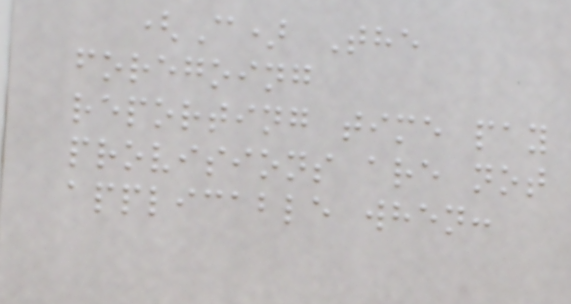(C) The
foregoing
reporting time pay
provisions are not
applicable when:
